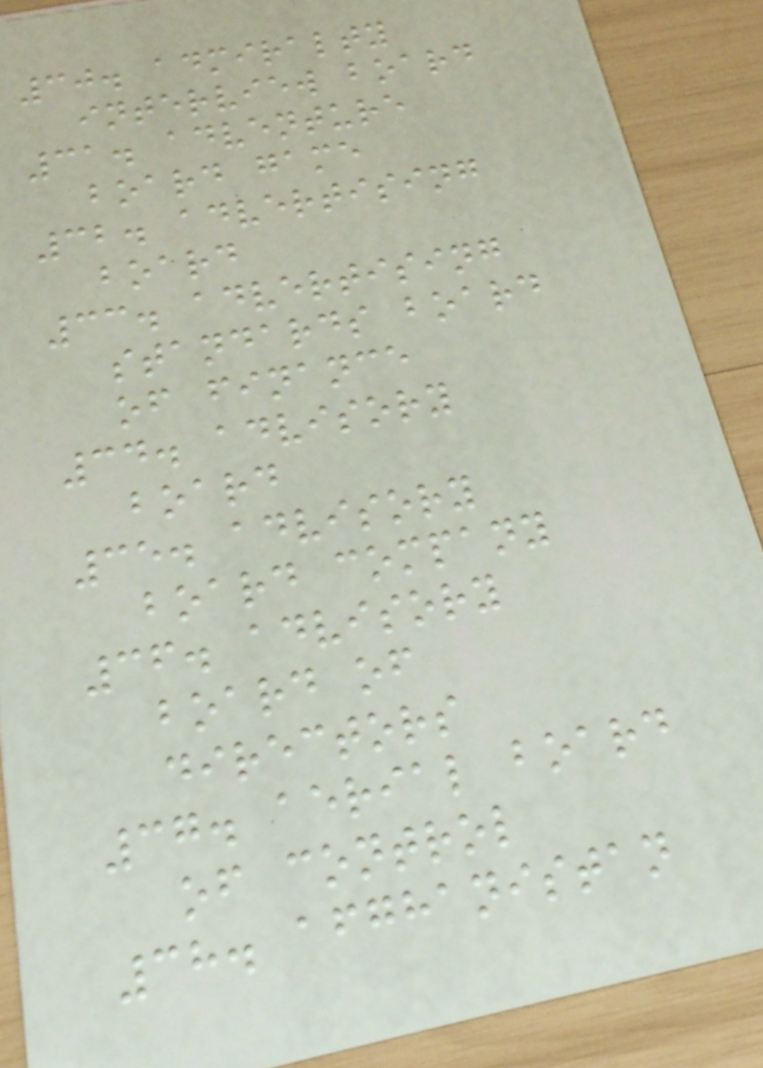30. admiralty
interview board
31. adventure
board game
32. advertising
board
33. advertising
standards board
of finance
34. advisory
board
35. advisory
board company
36. advisory
board of
directors
37. aerial board
of control
38. afghanistan
